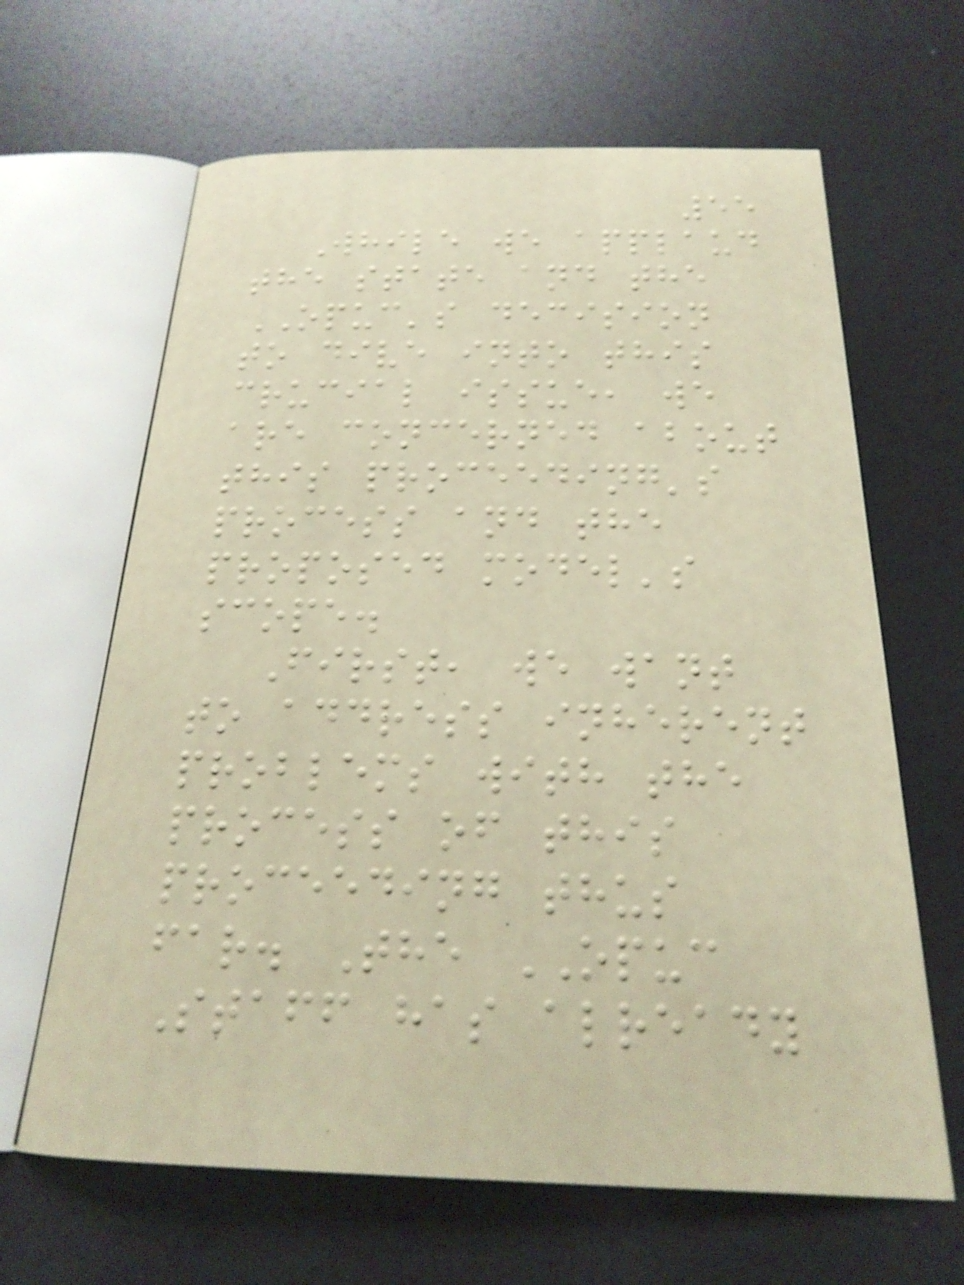55
While we applaud
the state and the
OPUC's decision
to dive into this
crucial issue, we
are concerned about
this proceeding's
process and the
proposed model's
scope.
First, we want
to address inherent
problems with the
process of this
proceeding thus
far. The OPUC
Staff has already
